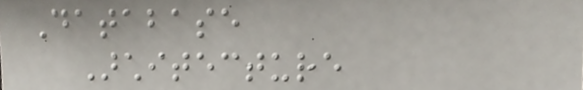Database
Architecture
